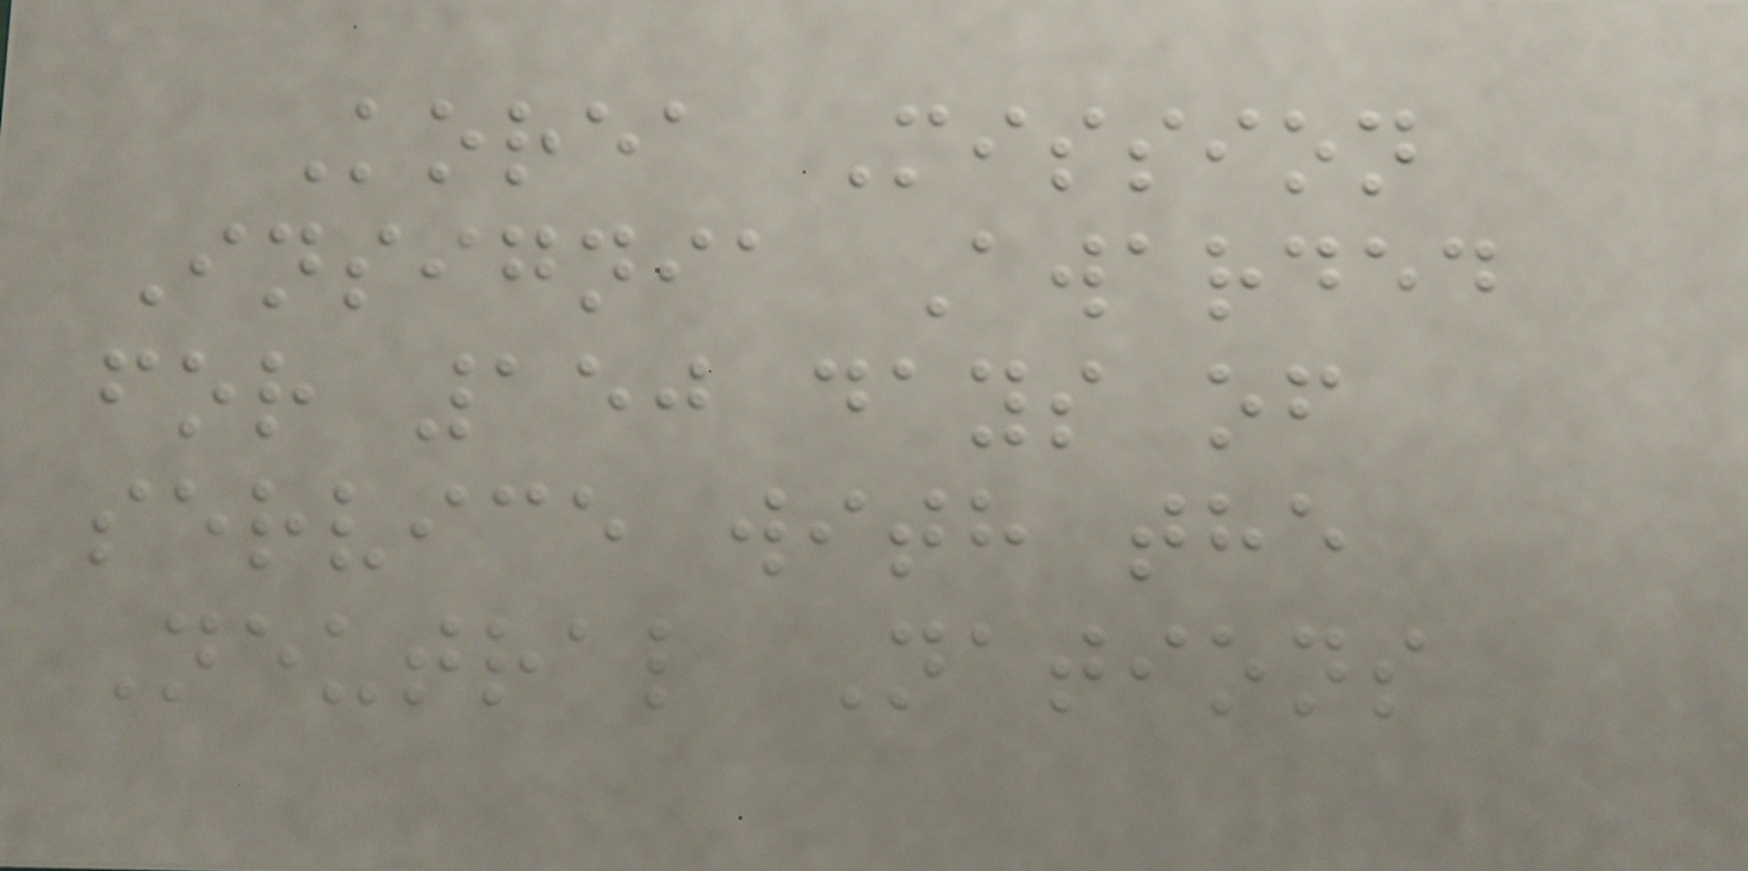Korea Mission
Insignia Awarded
for 150 days of
service with the
Neutral Nations
